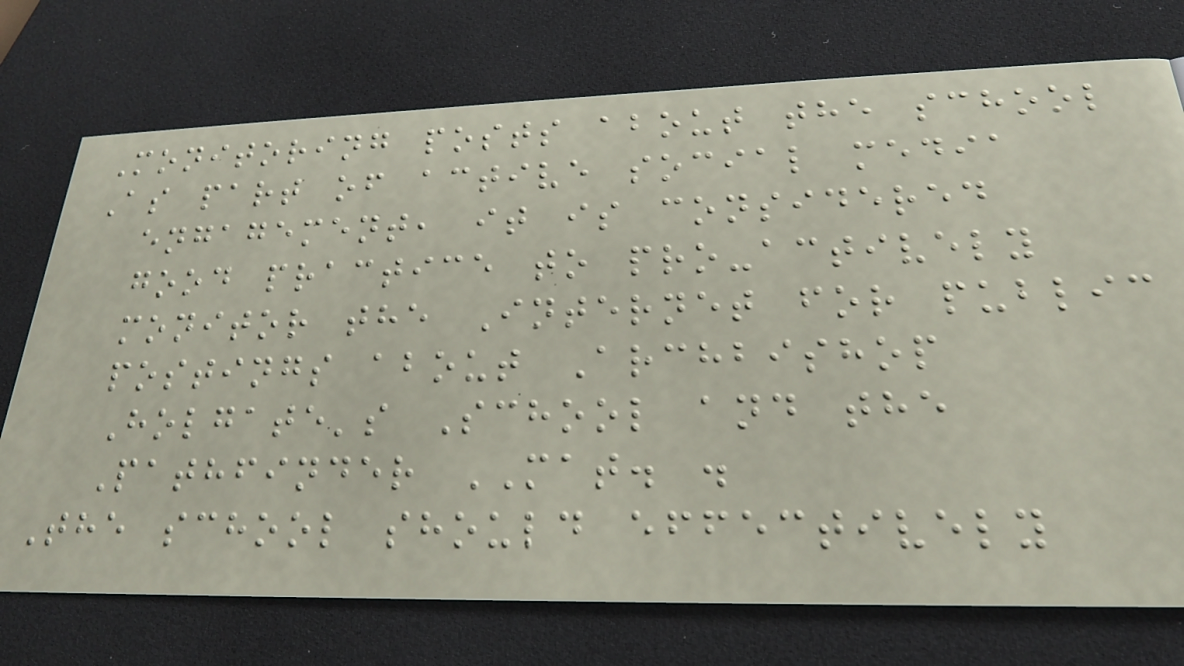Monitoring posts about the school
As part of active social media
engagement, it is considered
good practice to pro-actively
monitor the Internet for public
postings about Archbishop
Holgate's School and the
Pathfinder MAT. .
The school should effectively
